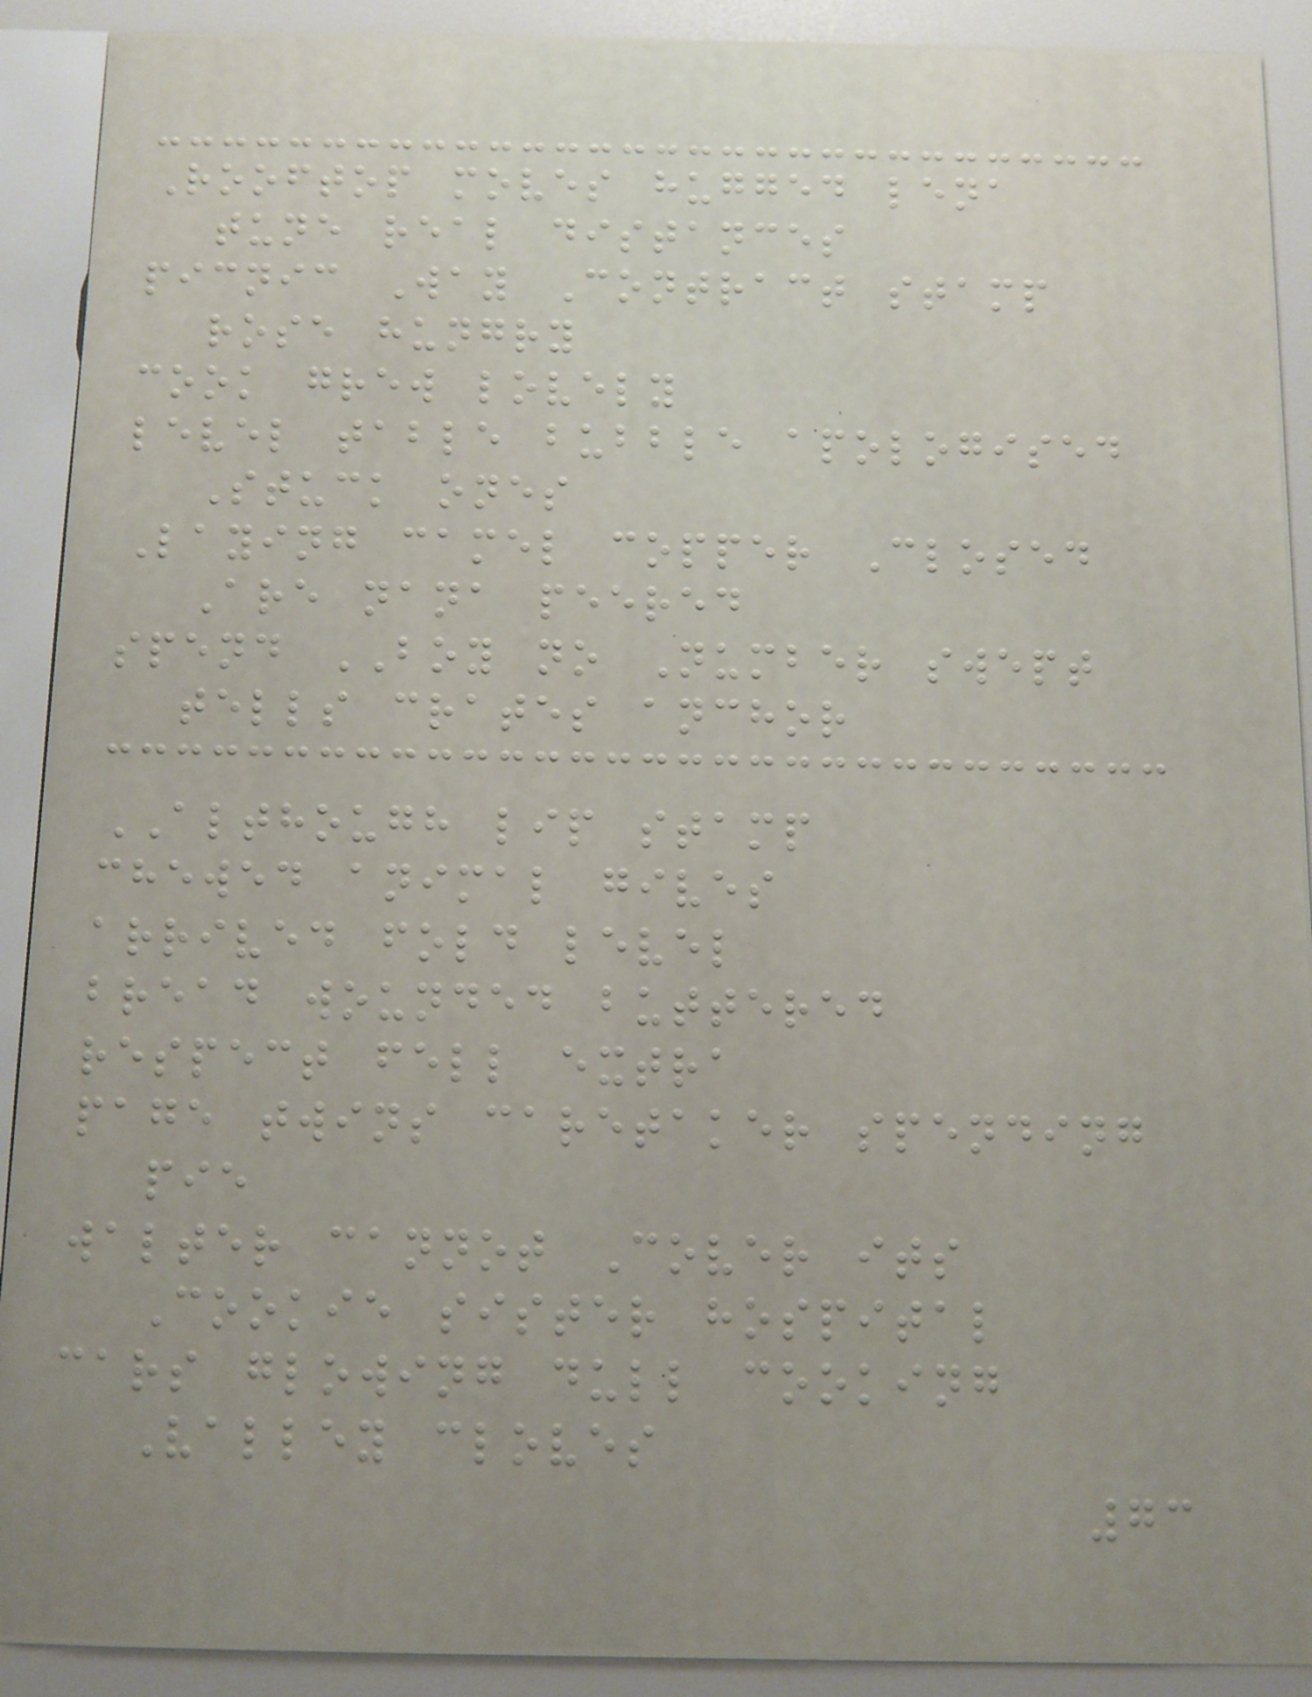Rooftop moves hugged lena
tune real distances
picnic Way Contract stamp
rose hungry
cook grew lovely
level table bubble apologised
Stuck ones
Laying camel copper Closed
Are nana peered
spend BOY no Number swept
tells crates anchor
ALTHOUGH lip stamp
chewed animal gives
arrived fold level
bread wounded buttered
respect fell extra
page twins caretaker spending
pie
walter cannot Cover its
Cookie sister hospital
cars glowing dull cooking
Valley cloves
73
